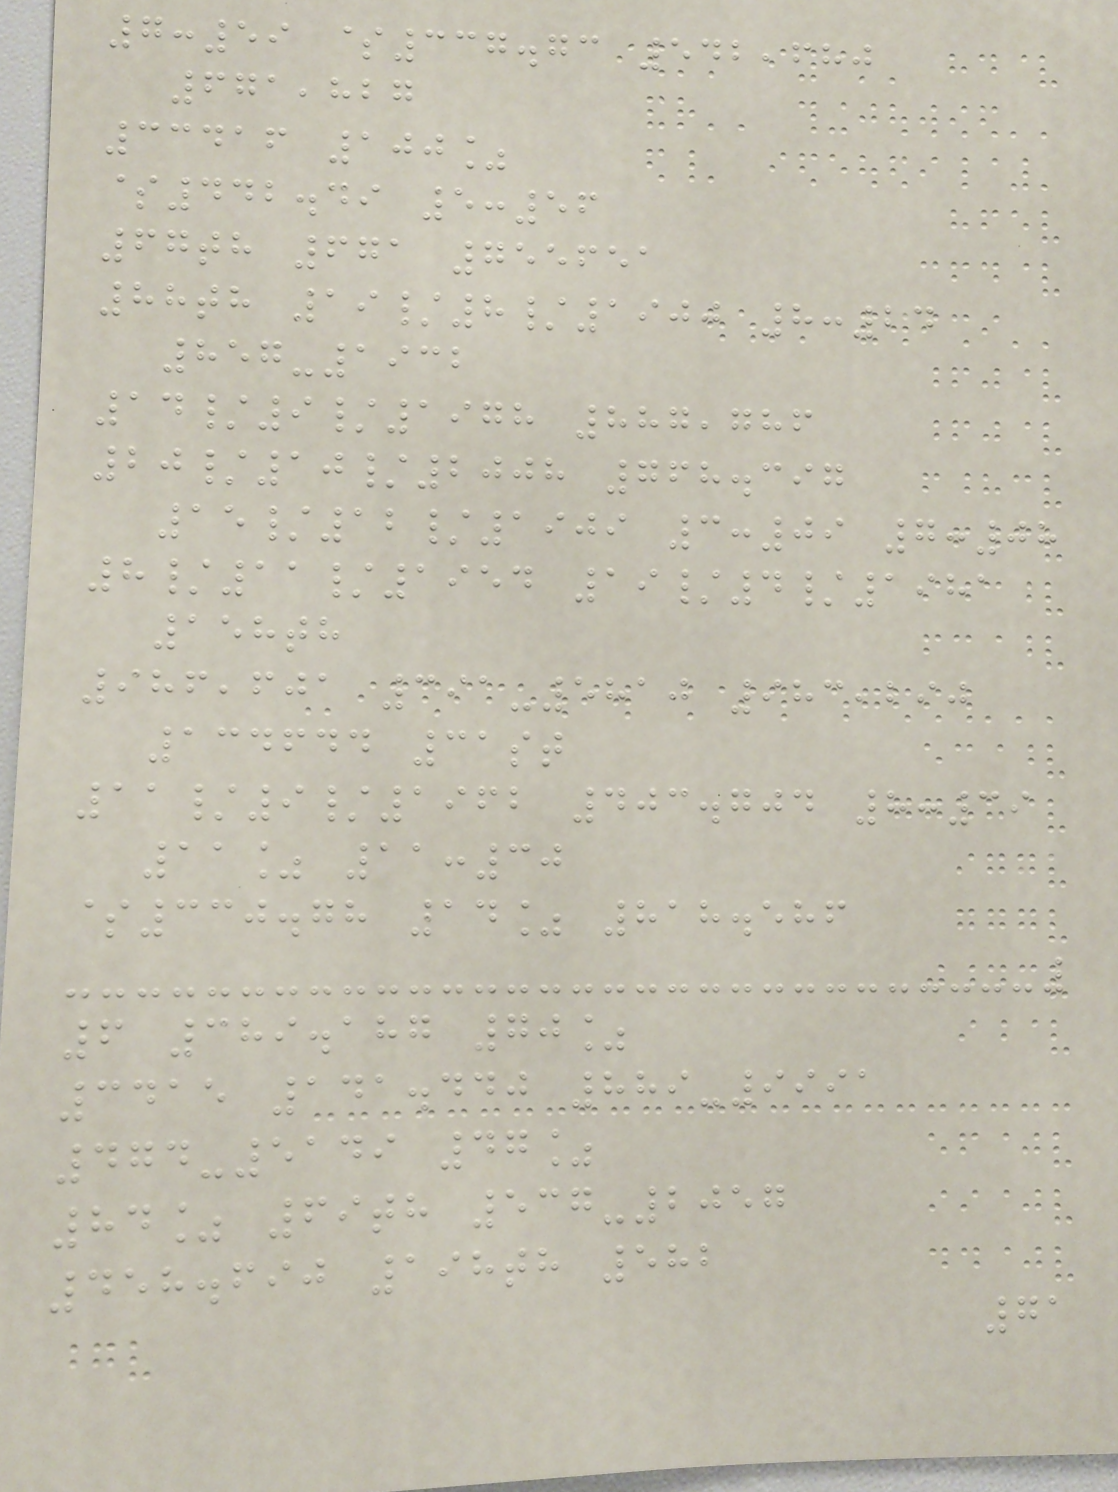7:59 $337.73 542,680
671,827
33416 100%
$442.49 5:56
67th 671 755651
88th 19/8/1900 8:24
857-1932
14/9/1978 887,786
20/10/2008 768.397
15/12/1909 3:09 7:08
8/11/1954 19/4/1981
158th
986,601 391-5810 983,290
134644 31st
11/9/1962 403.704 8:39
11% 11:30
$330.78 14% 818.586
6 389.187 70%
3415 141.440 889-9991
474-5149 47%
84% 69th 537-2057
458.690 198th 582
71
